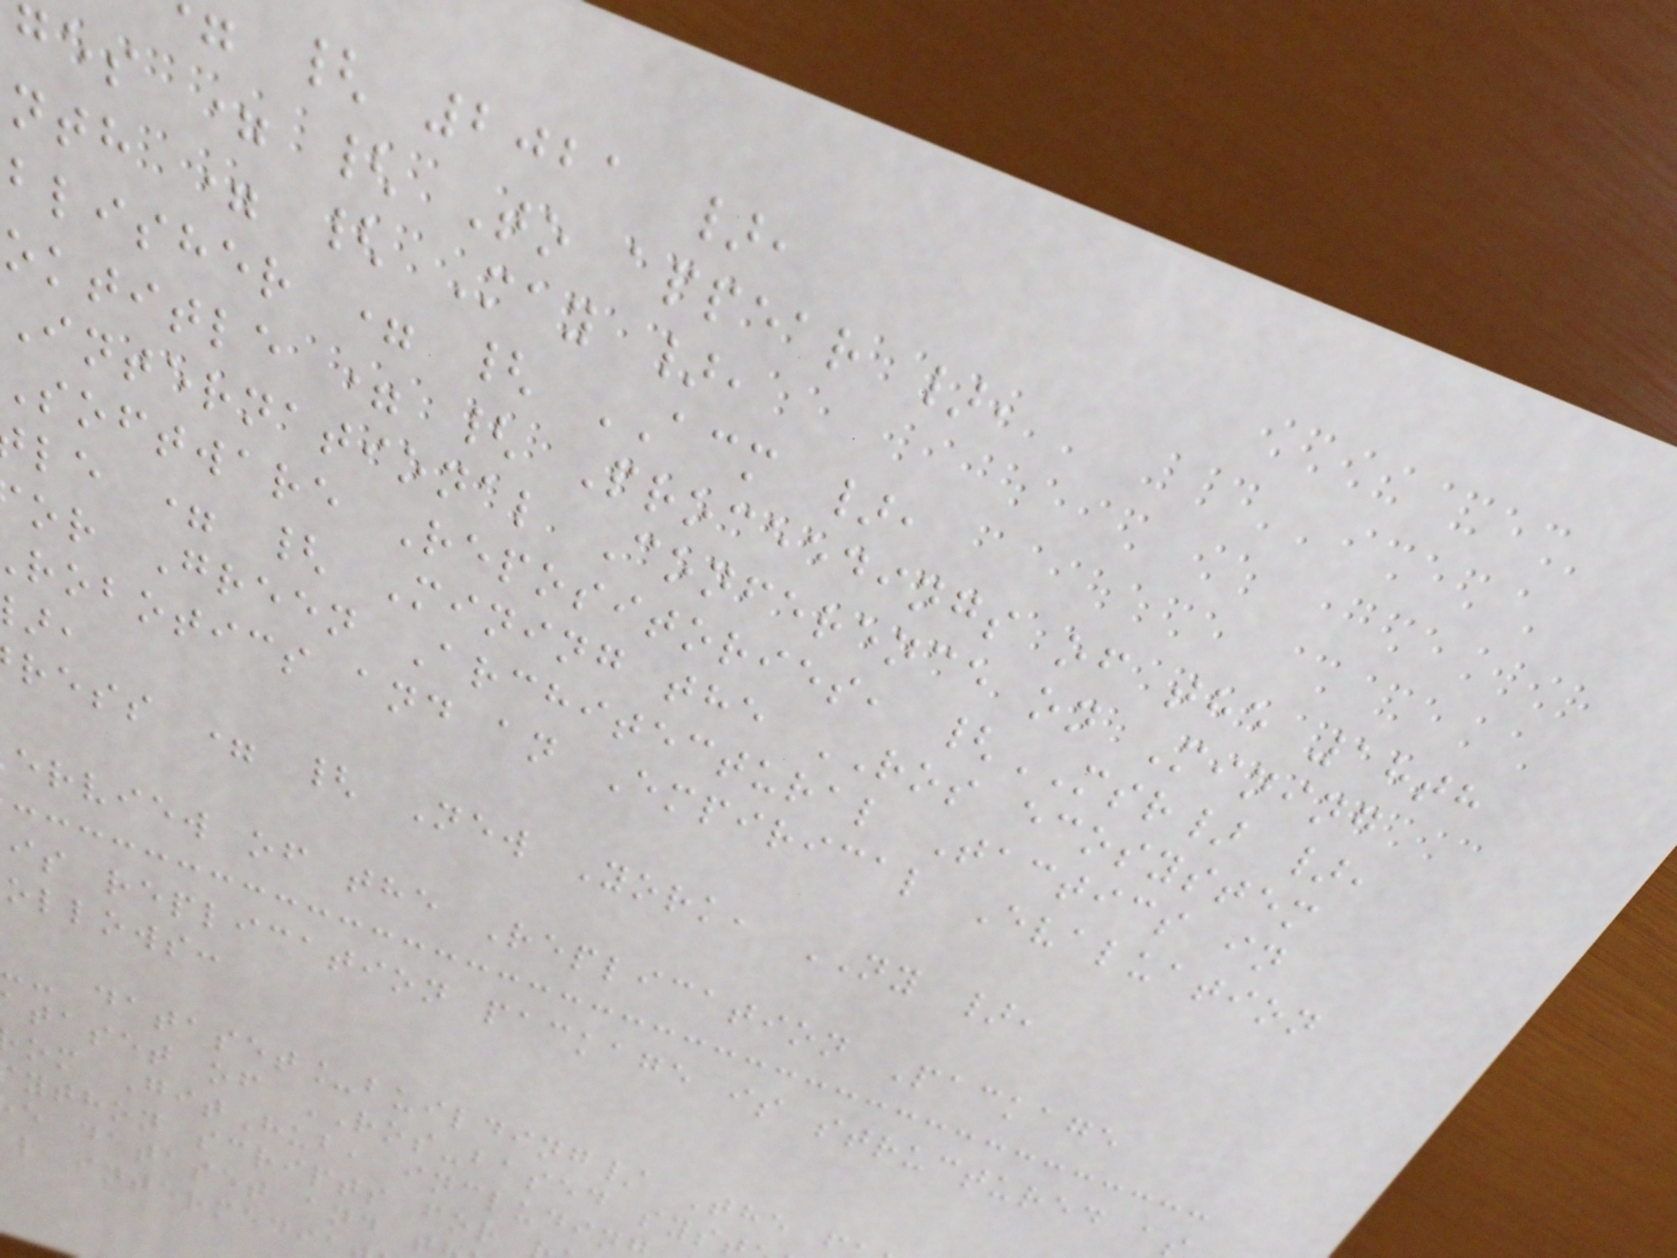{ 2021 },
ges = { To appear },
nth = { May },
blisher = { ACM },
oktitle = { Proceedings of the 18th
International Conference on Mining
software Repositories, {MSR} },
le = { Mining the ROS ecosystem
or Green Architectural Tactics in
robotics and an Empirical Evaluation
ress = { New York, NY },
erview of the Replication Package
is replication package is structured a
ollows:
-- dataset_building/ The
taset of ROS-based sys
om GitHub, includin
ython scripts for
e dataset and t
l intermedi
